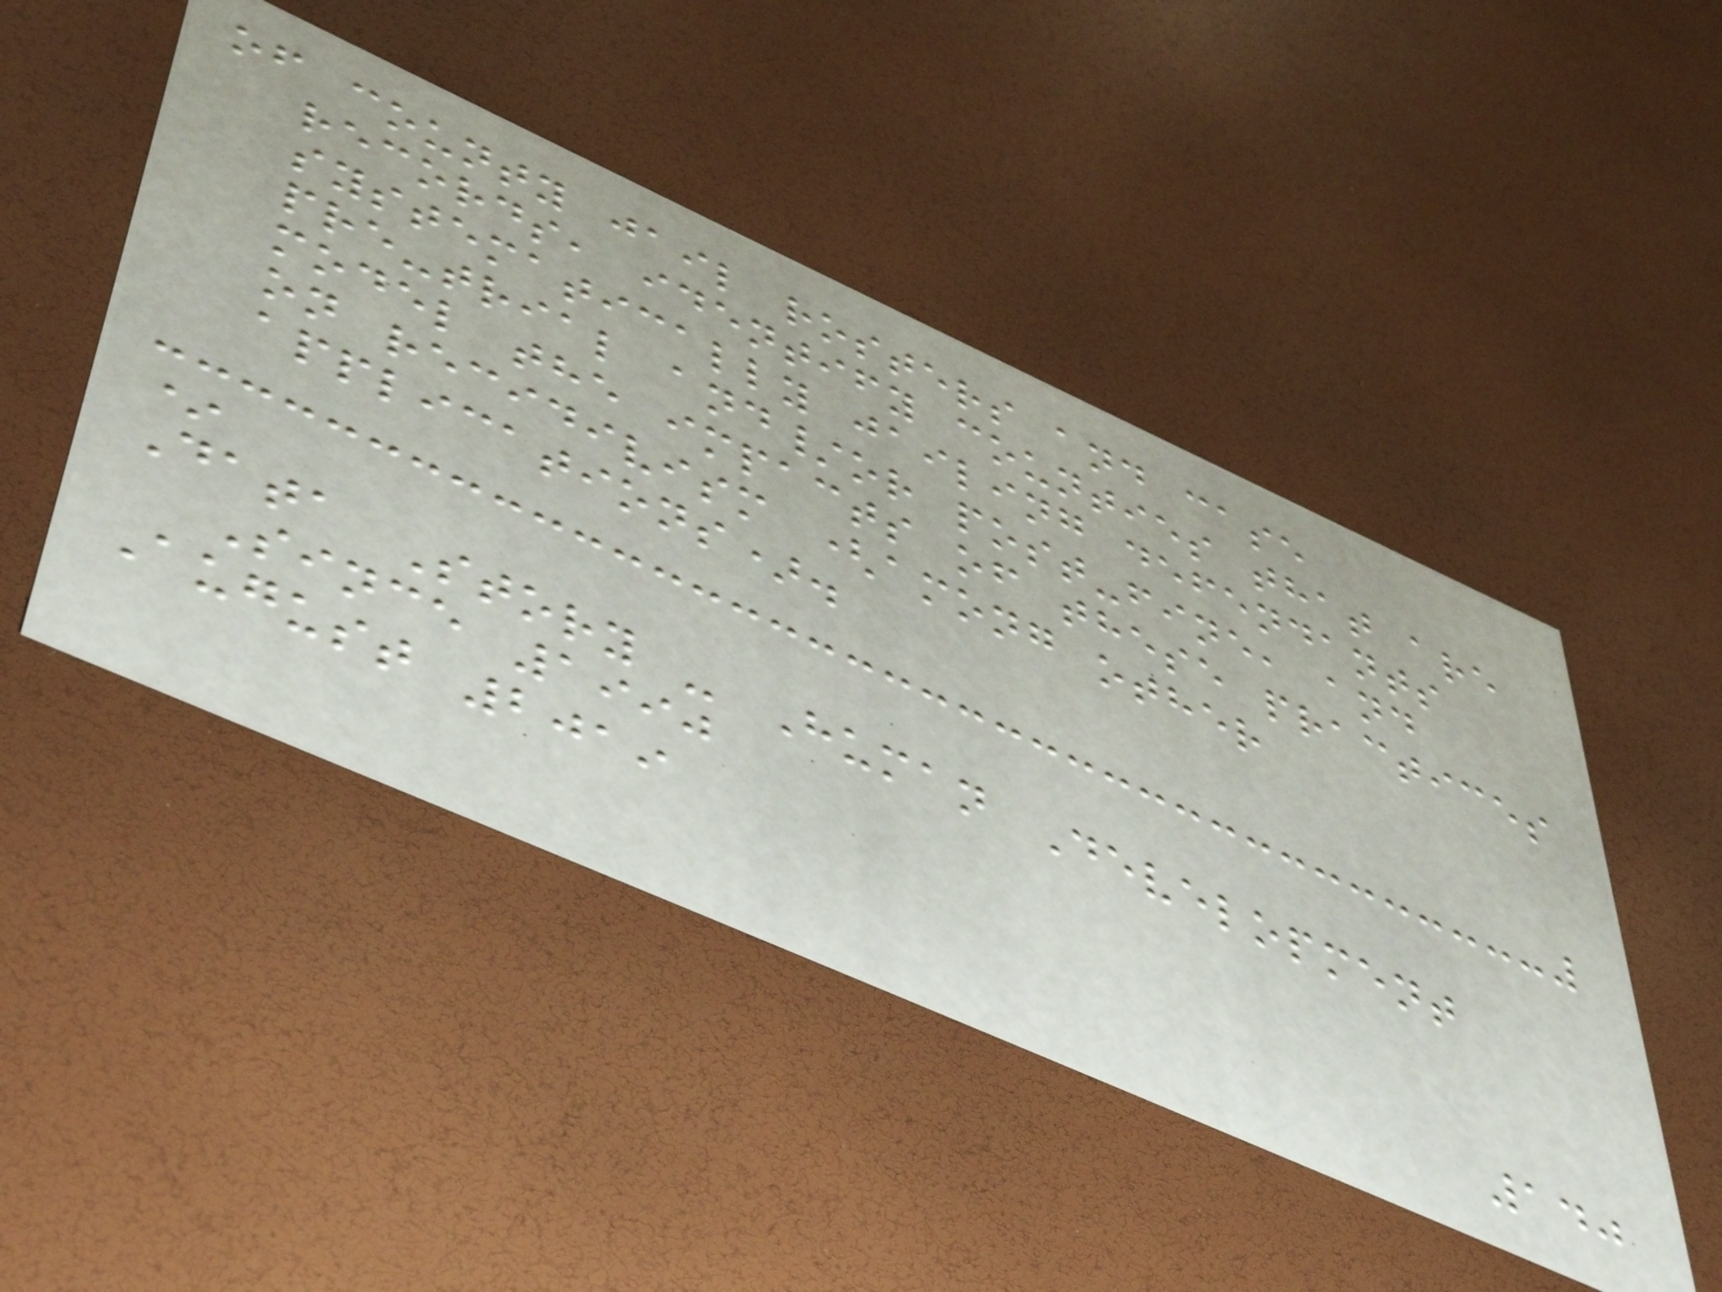of county jail rosters and case
records, identify counties that are
systematically jailing defendants
pre-trial and/or post-fine, and
model the impacts of these practices
on recidivism (among other
applications).
*
Data Story - Human Development
Since 1990
August 2019
140
